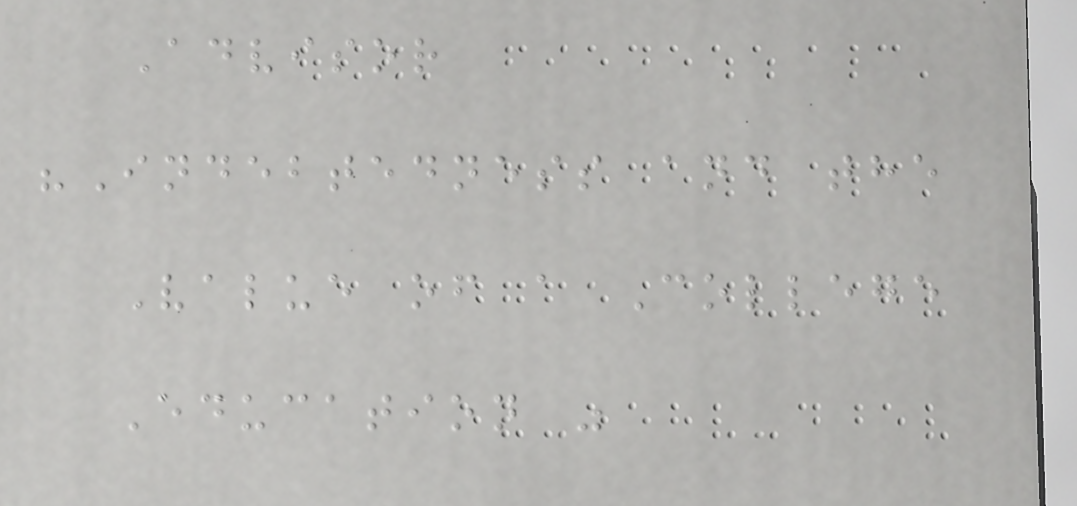Advisor
"Indebtedness and the
Value of a College
Education "
